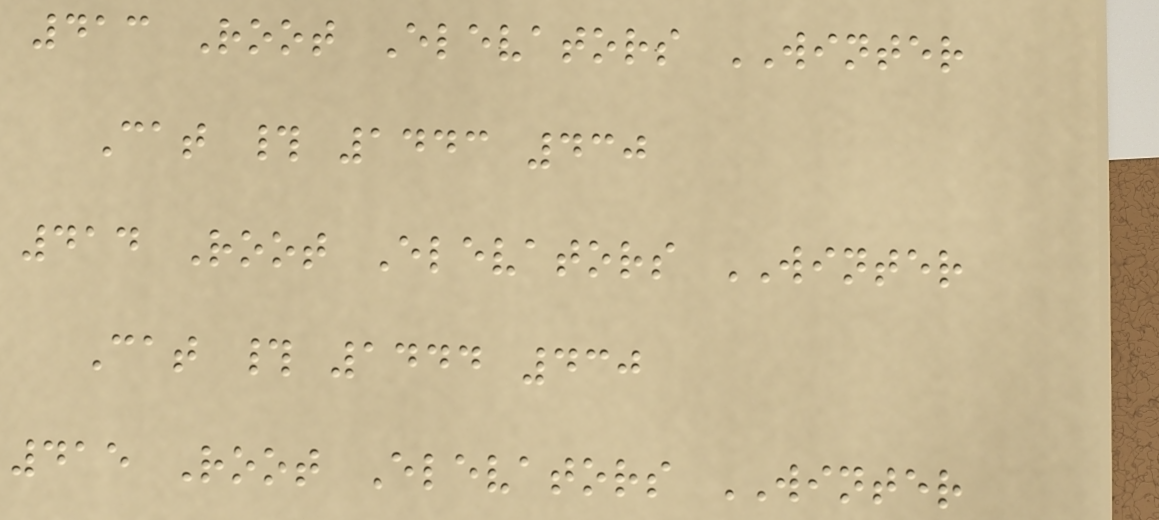413 Root Elevators WINTER
Cat # 1443 430
414 Root Elevators WINTER
Cat # 1444 430
415 Root Elevators WINTER
